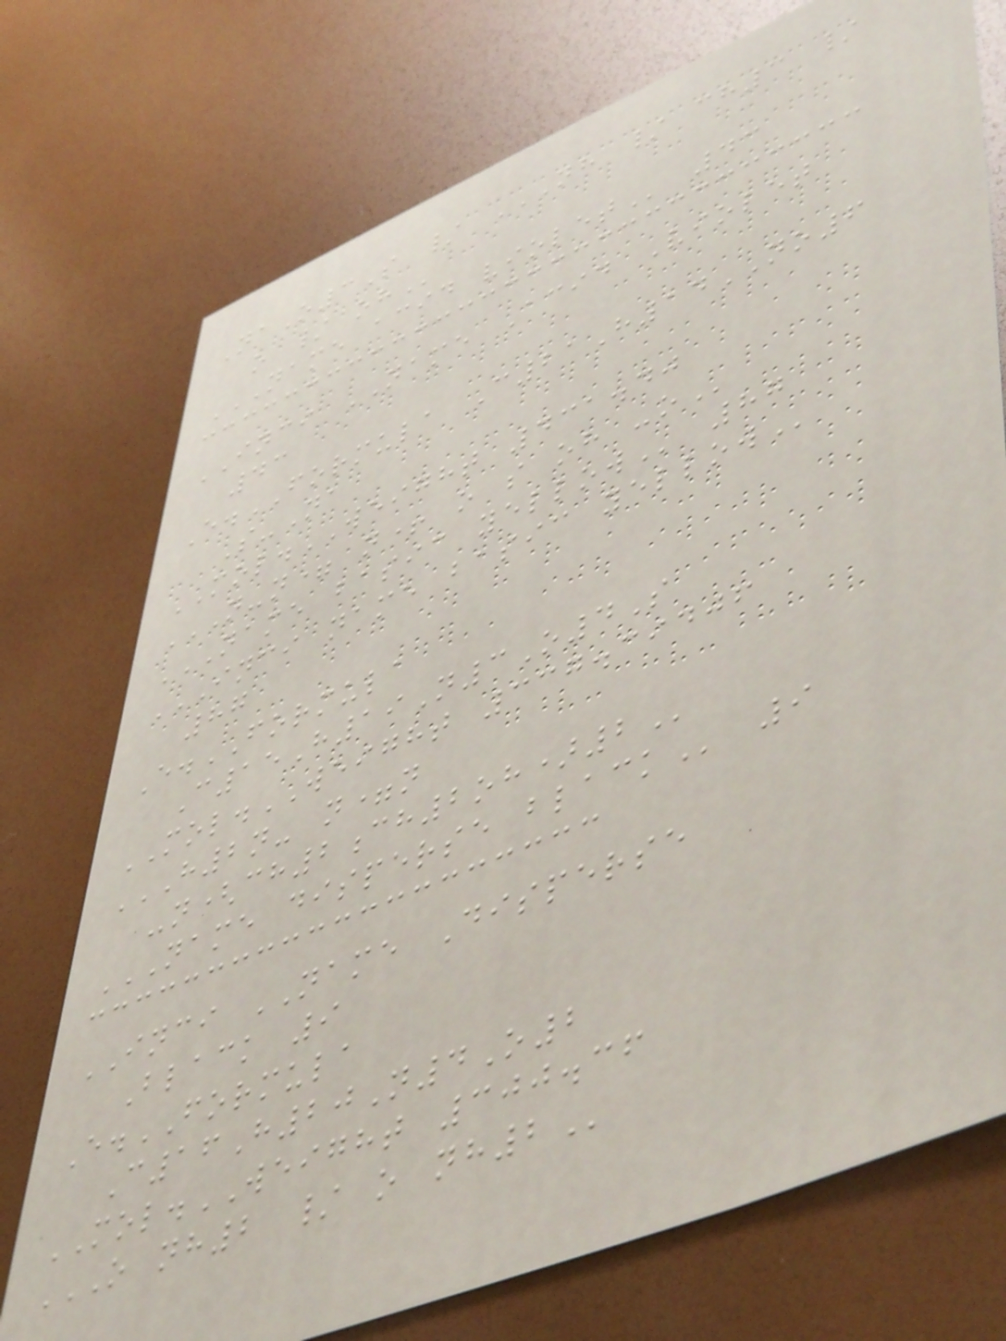NaO3S / NH / CH3 /
O / OH
NAME ACID VIOLET 43
INCI NAME Acid Violet
43
E.FORMULA C21H14NO6
S-Na
MOL.WEIGHT 431.40
N-N= N+ O S OH -O
NAME BASIC YELLOW 87
INCI NAME BASIC YELLOW
87
E.FORMULA
C15H19N3O4S
MOL.WEIGHT 337.39406
H2N- N=N
-N(CH2CH2OH)2
NAME DISPERSE BLACK 9
INCI NAME Disperse
Black 9
E.FORMULA
C16H20N4O2
MOL.WEIGHT 300.36
O NH2 / O NH2
